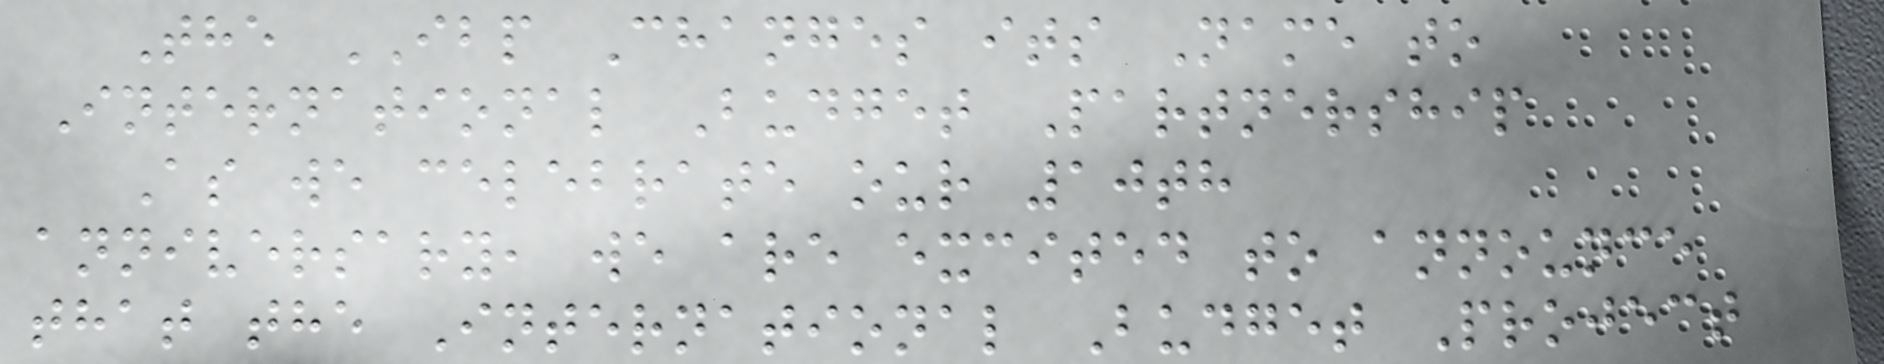The IBP Changes its Name to
International Budget Partnership
As we celebrate our 10th
anniversary, we are excited to announce
that the International Budget Project
